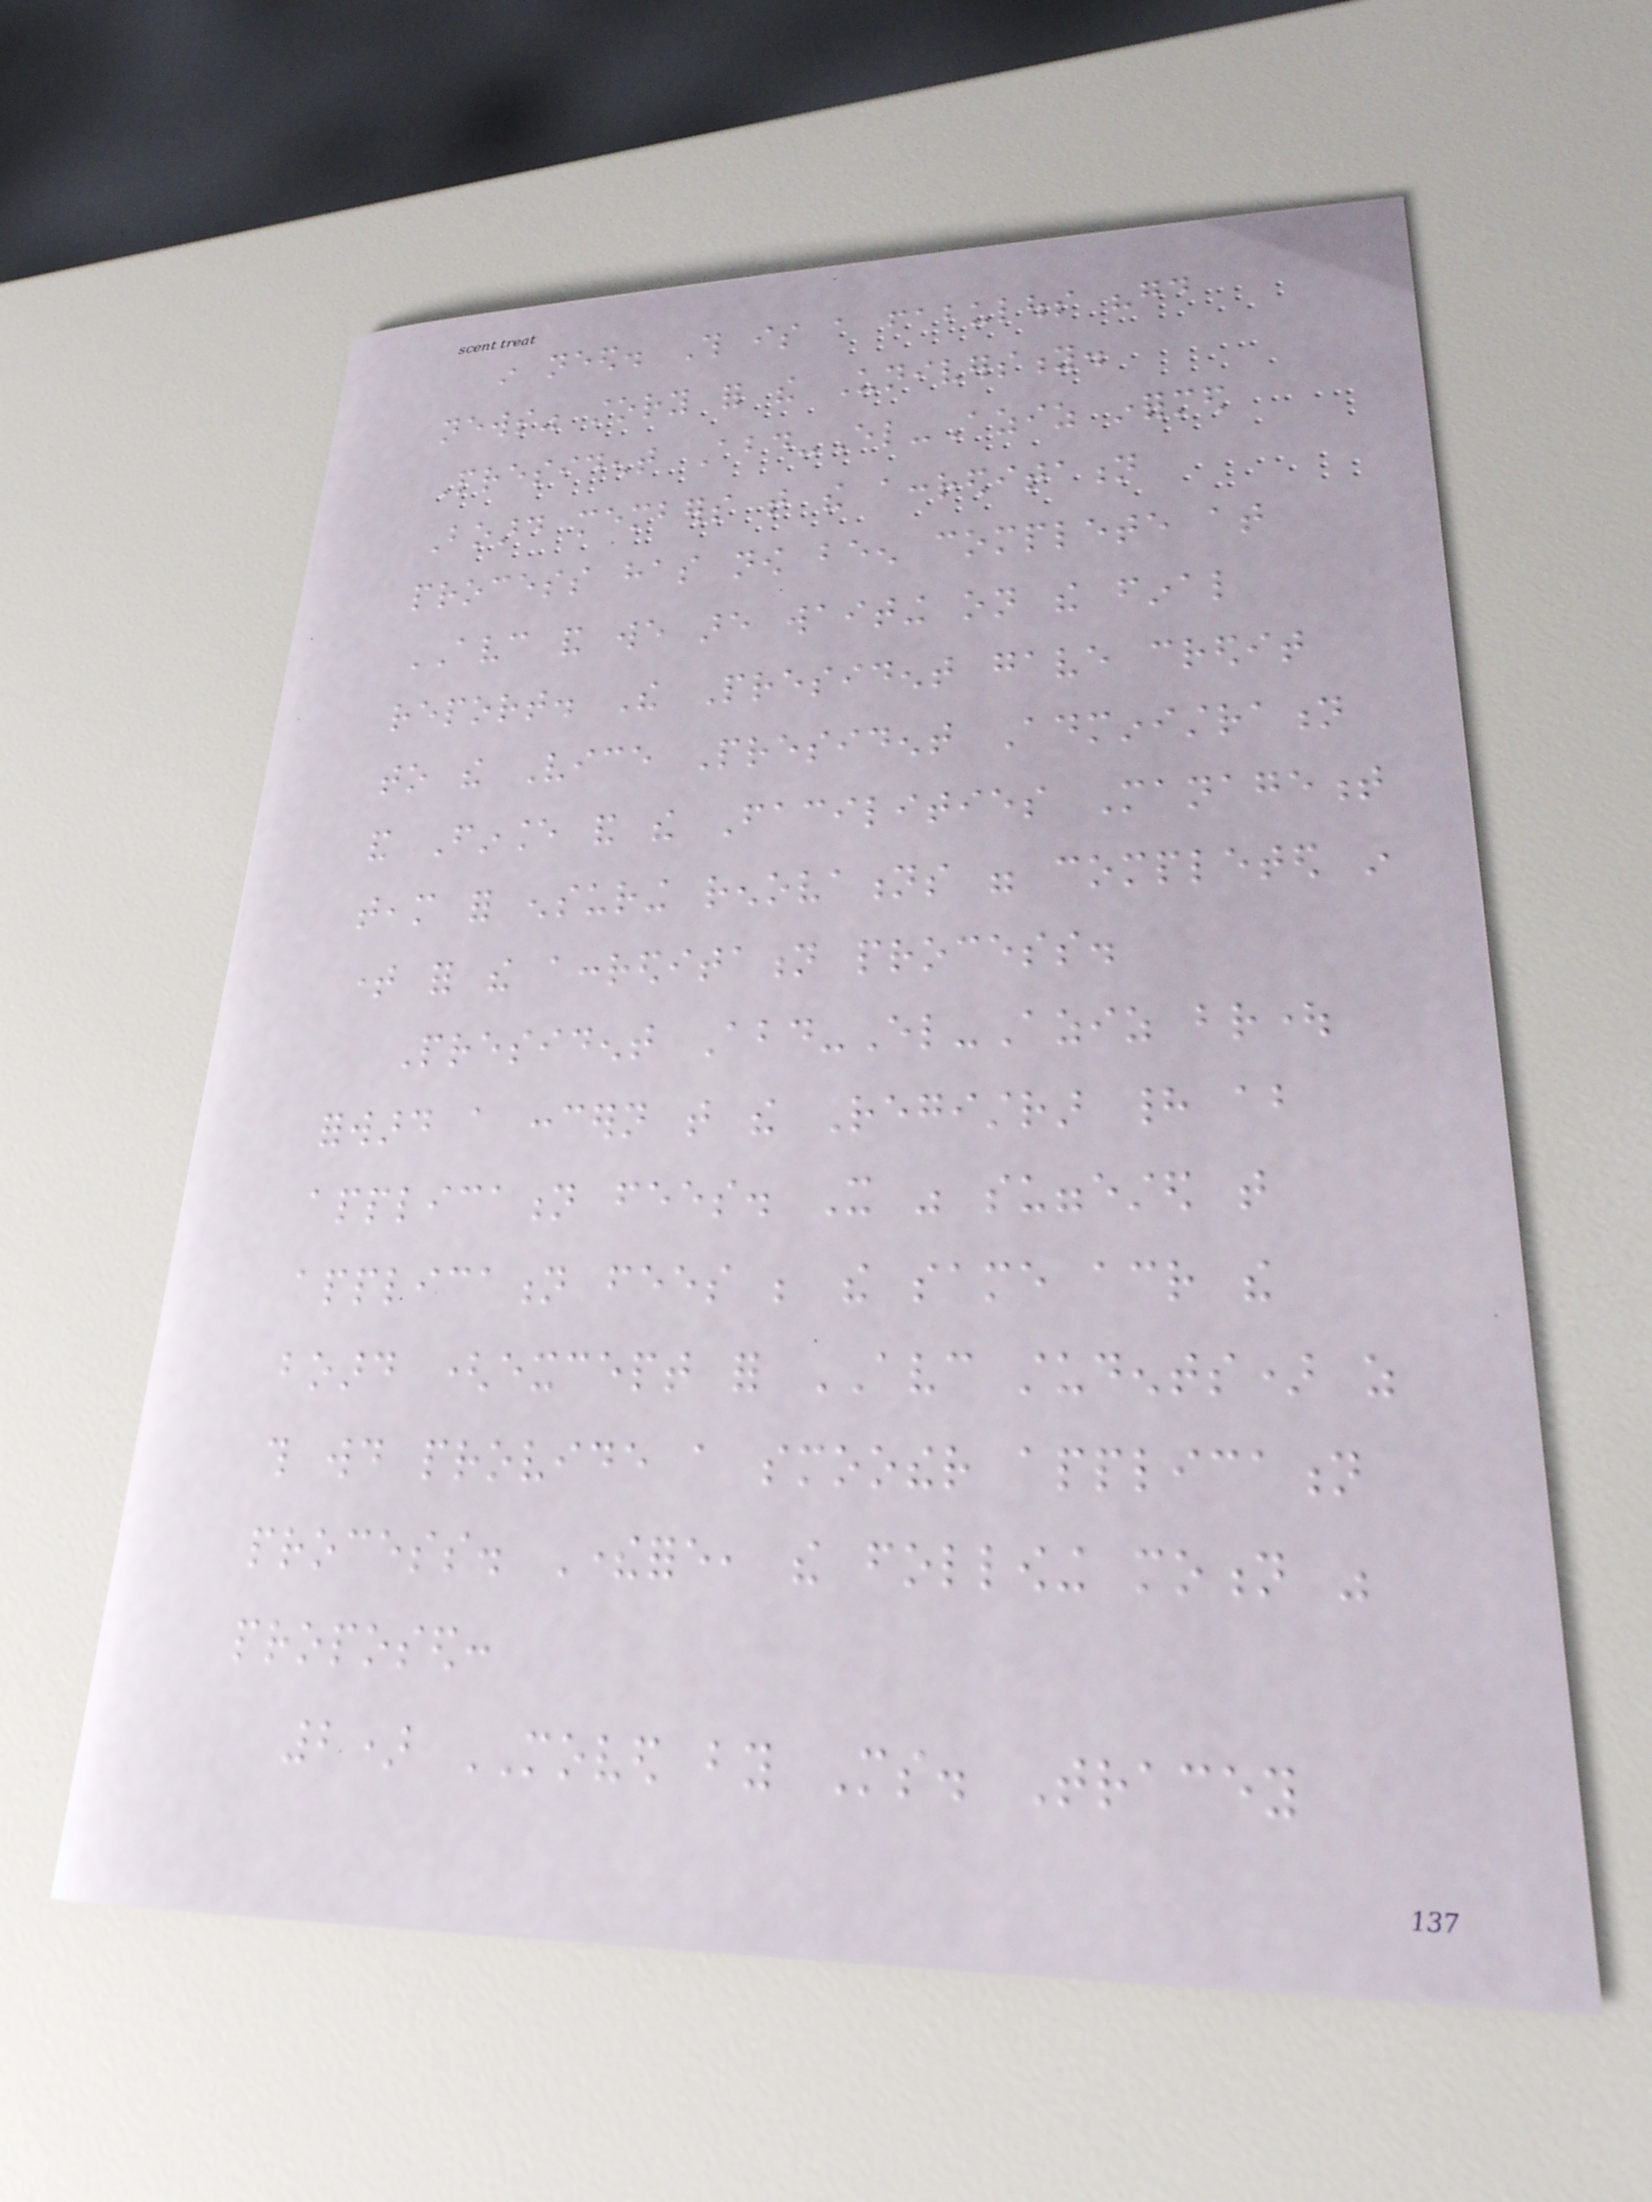in need. This is a fabulous "good
news" story for the University.
President Abd-El-Aziz informed
Board members that the accreditation
process has now been complete at
AVC and we are waiting on the final
report. The President gave credit
to the Vice President Administration
and Finance and the Facilities Management
team for ensuring renovations were completed in
time for the accreditation process.
President Abd-El-Aziz brought
forward a concern that the Registrar had about
application fees. It was suggested that
application fees be the same across the
board (except for AVC students) as
this would provide a smoother application
process. Therefore, the following motion was
proposed:
2) MOVED by Ms. Tracey
